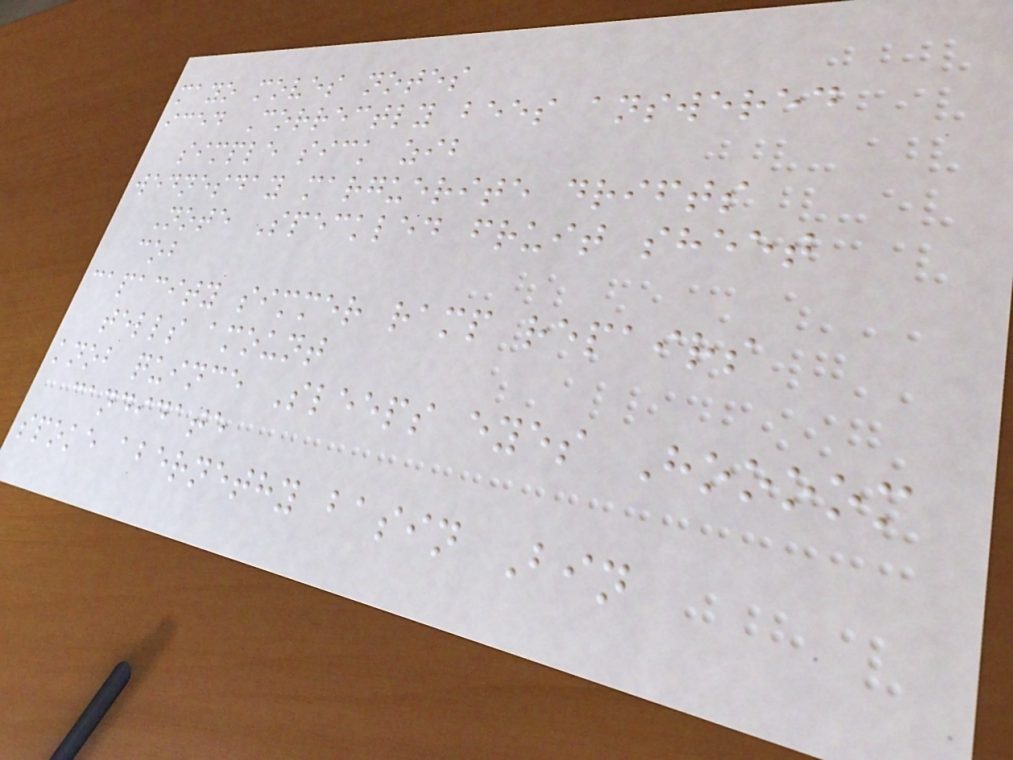mayo moves notes
iced Correctly bees answered
simple sick zib
wednesday marguerite drifts
Note Speckled fruit sheet
cob
capacity simmer ramp repairs
tells amount
knob quince Sleeps eyes Hoooom
candidate
spoke abernethy basin Bin
